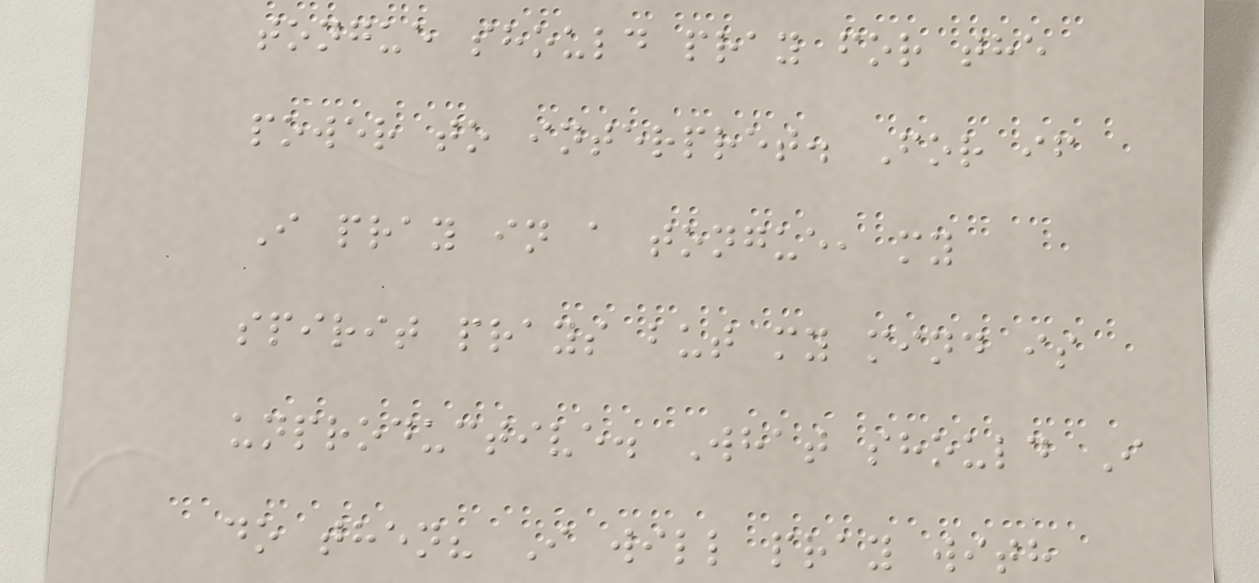tongue should pray for the
power to interpret. For if
I pray in a tongue, my
spirit prays but my mind is
unproductive. What should I
do then? I will pray with
